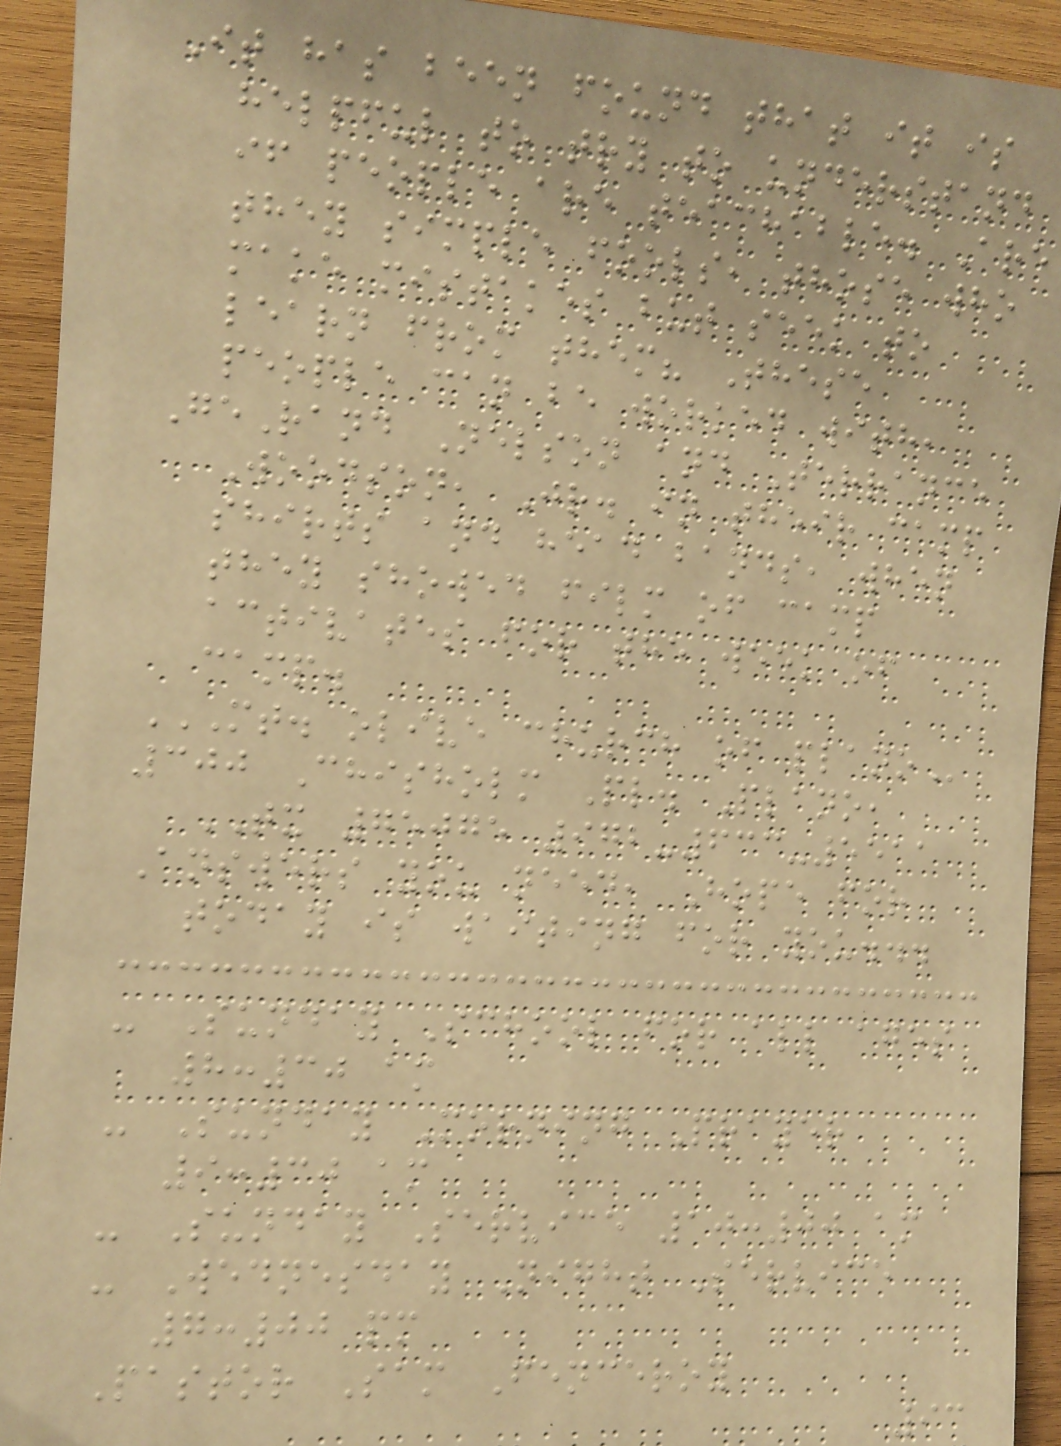It has been found that it is
helpful to try to understand
if people are teachable. Are
they simple fools, those who
make mistakes but seek to
learn from them? These
people can be worked with,
GeRand Nelson and Terrance
Woodson, Jr. in their camp
shirts and head bands, when
they showed film of camp
activates for the week of
camp.
MT. OLIVE CHURCH OF PLANO
300 Chisholm Pl. Plano,
TX 75075 972-633-5511
Answers you need, Hope for
today is waiting for you...
- Sunday School for all ages
8:30 am
- Sunday Morning Prayer
9:30 am
- Sunday Service 10:00 am
- Wednesday Night Service
7:00 pm
Pastor Sam Fenceroy
93
